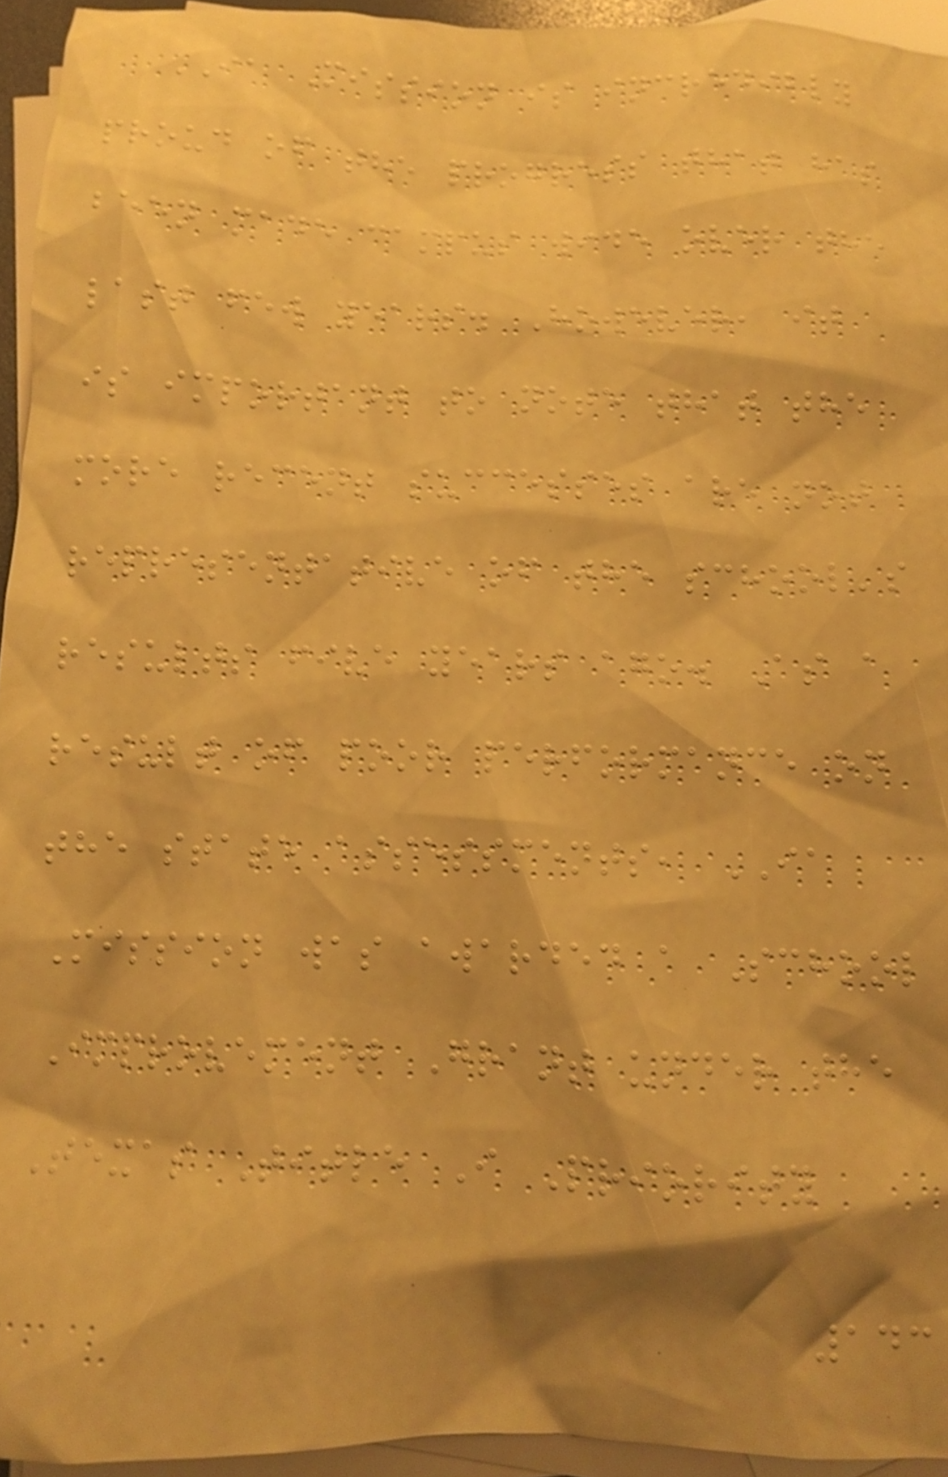IA Mission is incredibly
proud of the progress that has
been made campus wide over the
last few years. However, it
is important to note that the
more recent successes are not
representative of the school's
results five years ago. As a
result of poor performance on
the state assessments, IA
Mission was awarded a School
Improvement Grant under the
Texas Title I Priority
143
